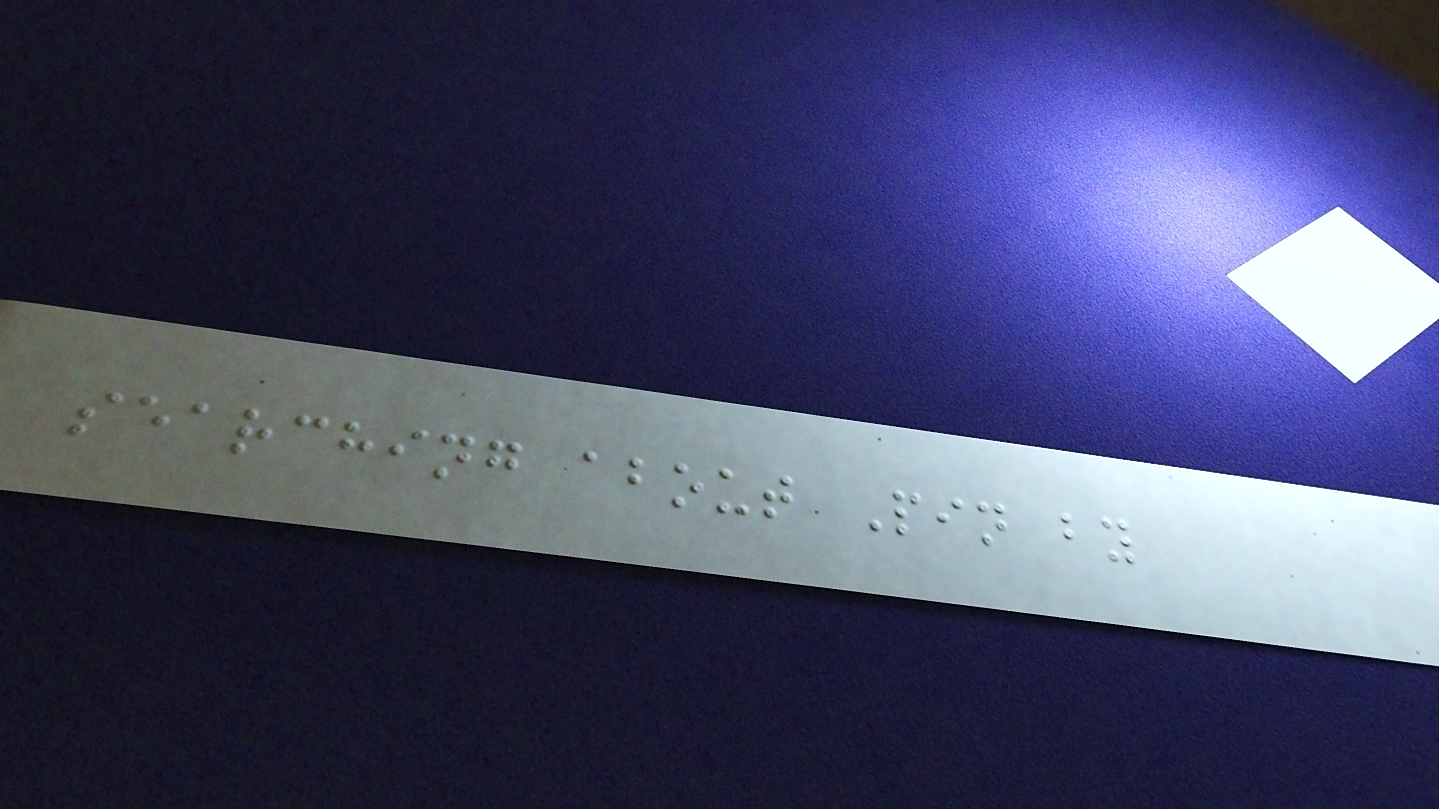searching about Pin by
